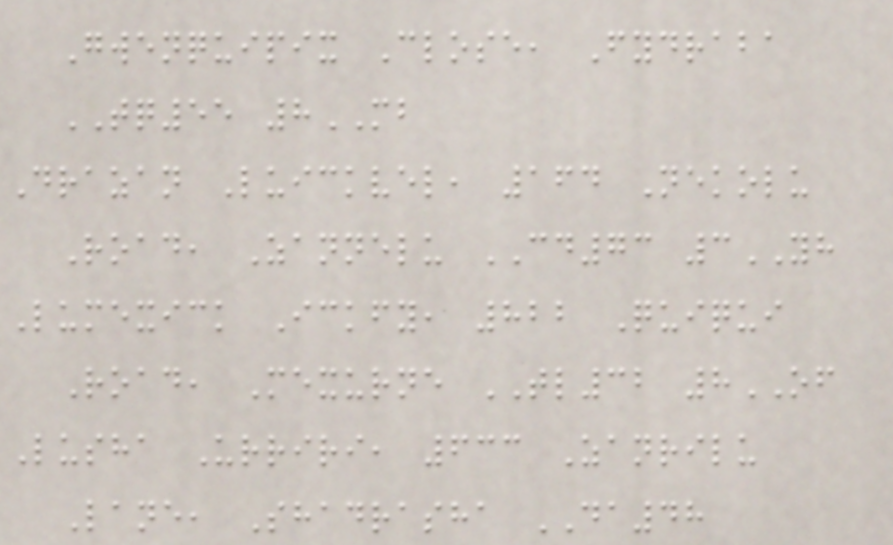Gwenquipix Close, Fydraba
TQ55 8MB
Drazan Luickvel, 164 Nekolu
Road, Zannelu CD73 3YH
Lumexick Ickfy, 822 Quiqui
Road, Mexurne TL32 8OF
Lusha Urriri, 633 Zanrilu
Lane, Shadrasha DA48
